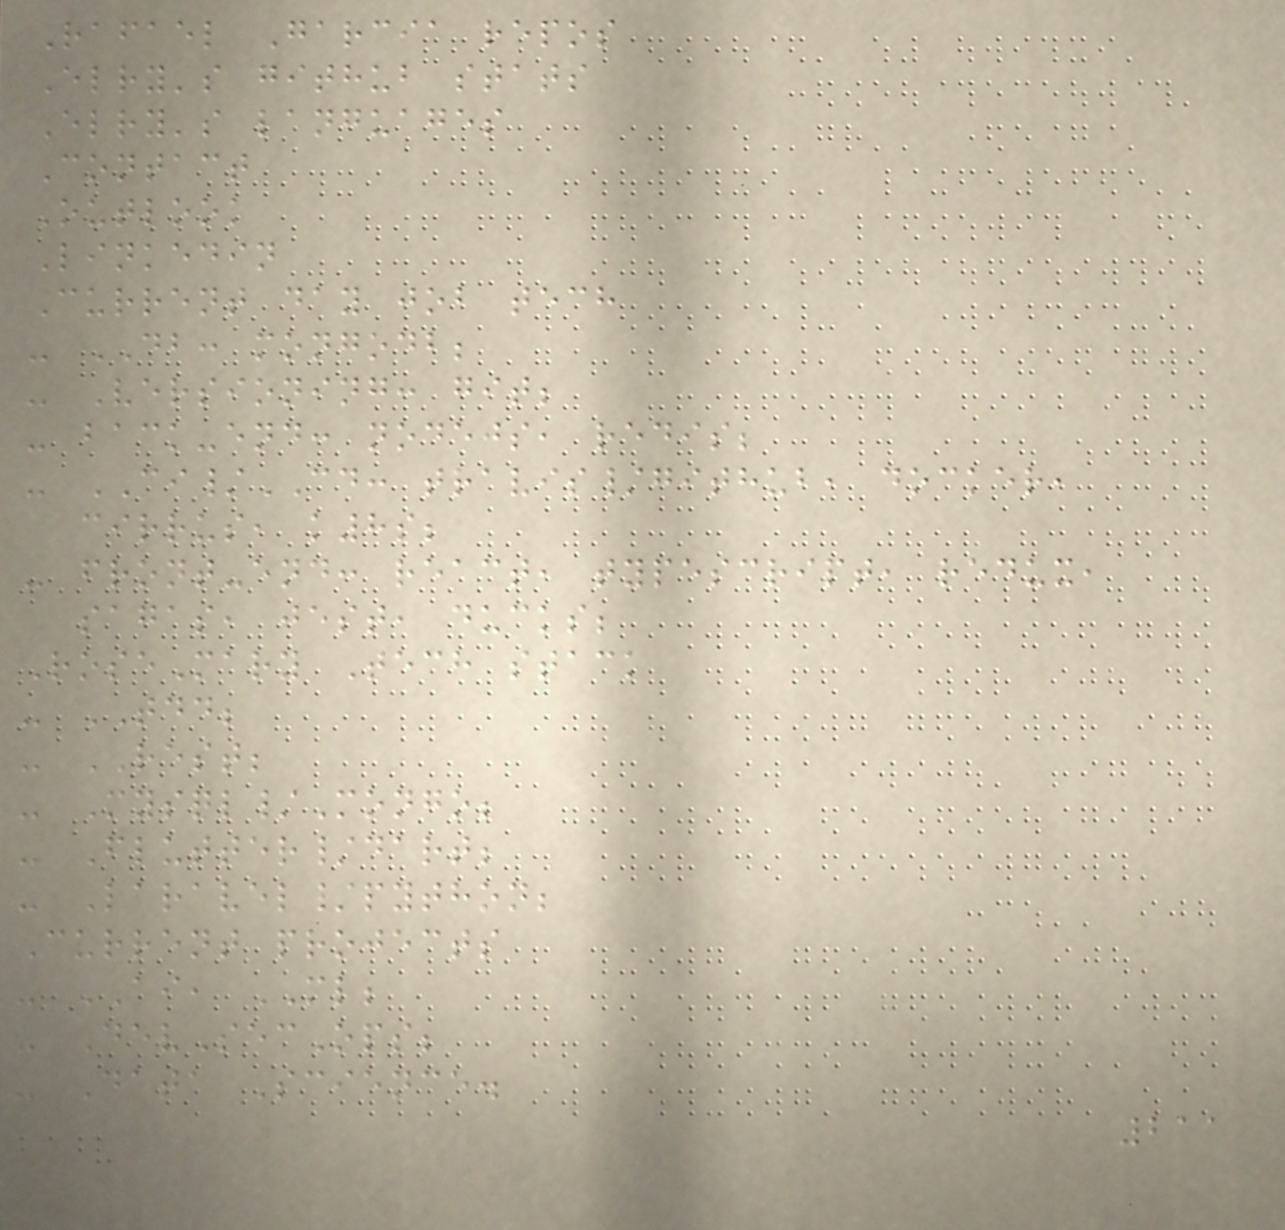Rafael Garcia repos
Elry's github stats
Elry's languages
Contact
Outlook
Linkedin
Current day job tech
- DB: mongodb;
- Versioning: git;
- back-end: nodejs, redis;
- CI/CD: travis/github, docker,
cirrus, k8s;
- front-end: react, typescript, redux,
sagas, jest, ducks;
RoseMary Tech stack
- TDD;
- REST;
- Mysql/Mongo;
- Flutter/dart;
- Laravel/python;
Current projects
- AI, ML;
- DevSecOps;
- Data Science.
211
